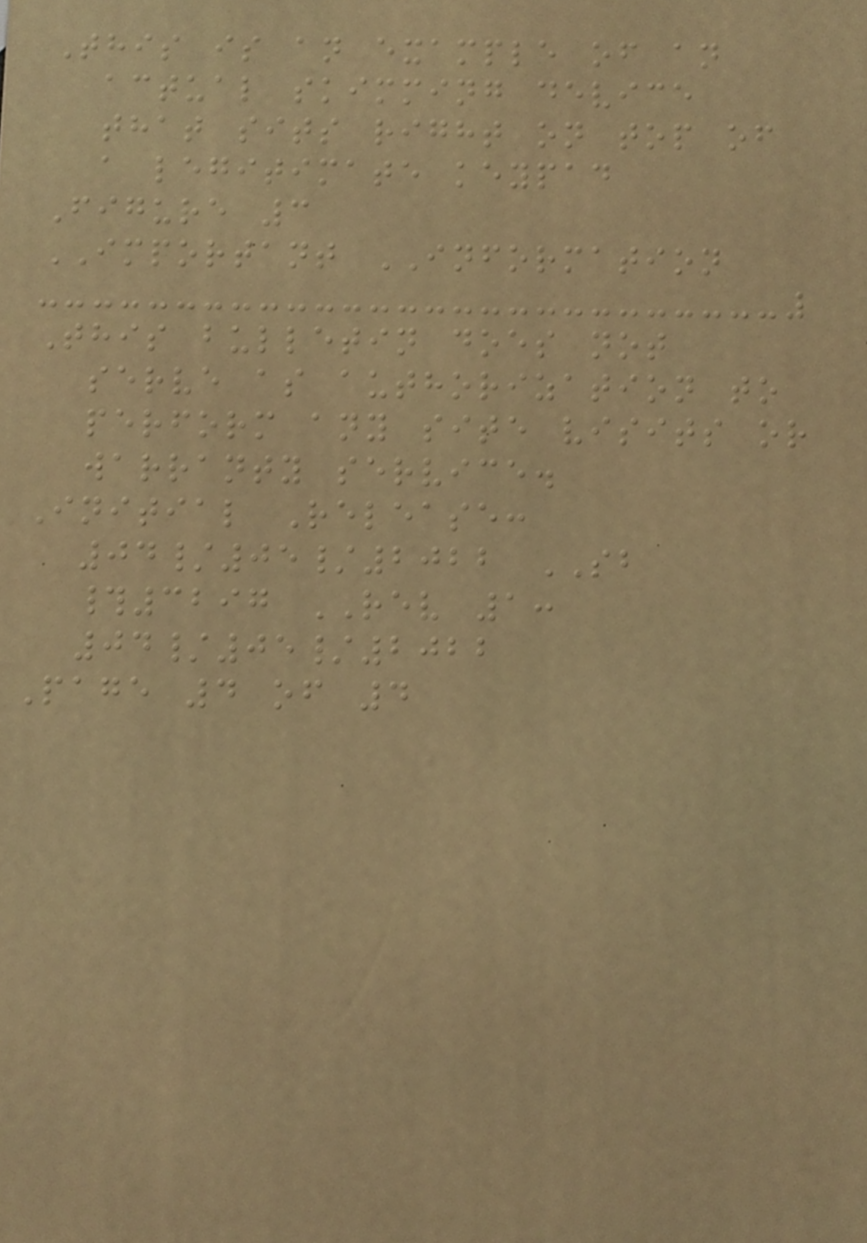This is an example of an
actual skimming device
that sits right on top of
a legitimate keypad
Figure 3
IMPORTANT INFORMATION
This bulletin does not
serve as authorization to
perform any site visits or
warranty service.
Initial Release:
04/05/2022 SB
#3297 REV 1:
04/05/2022
Page 4 of 4
